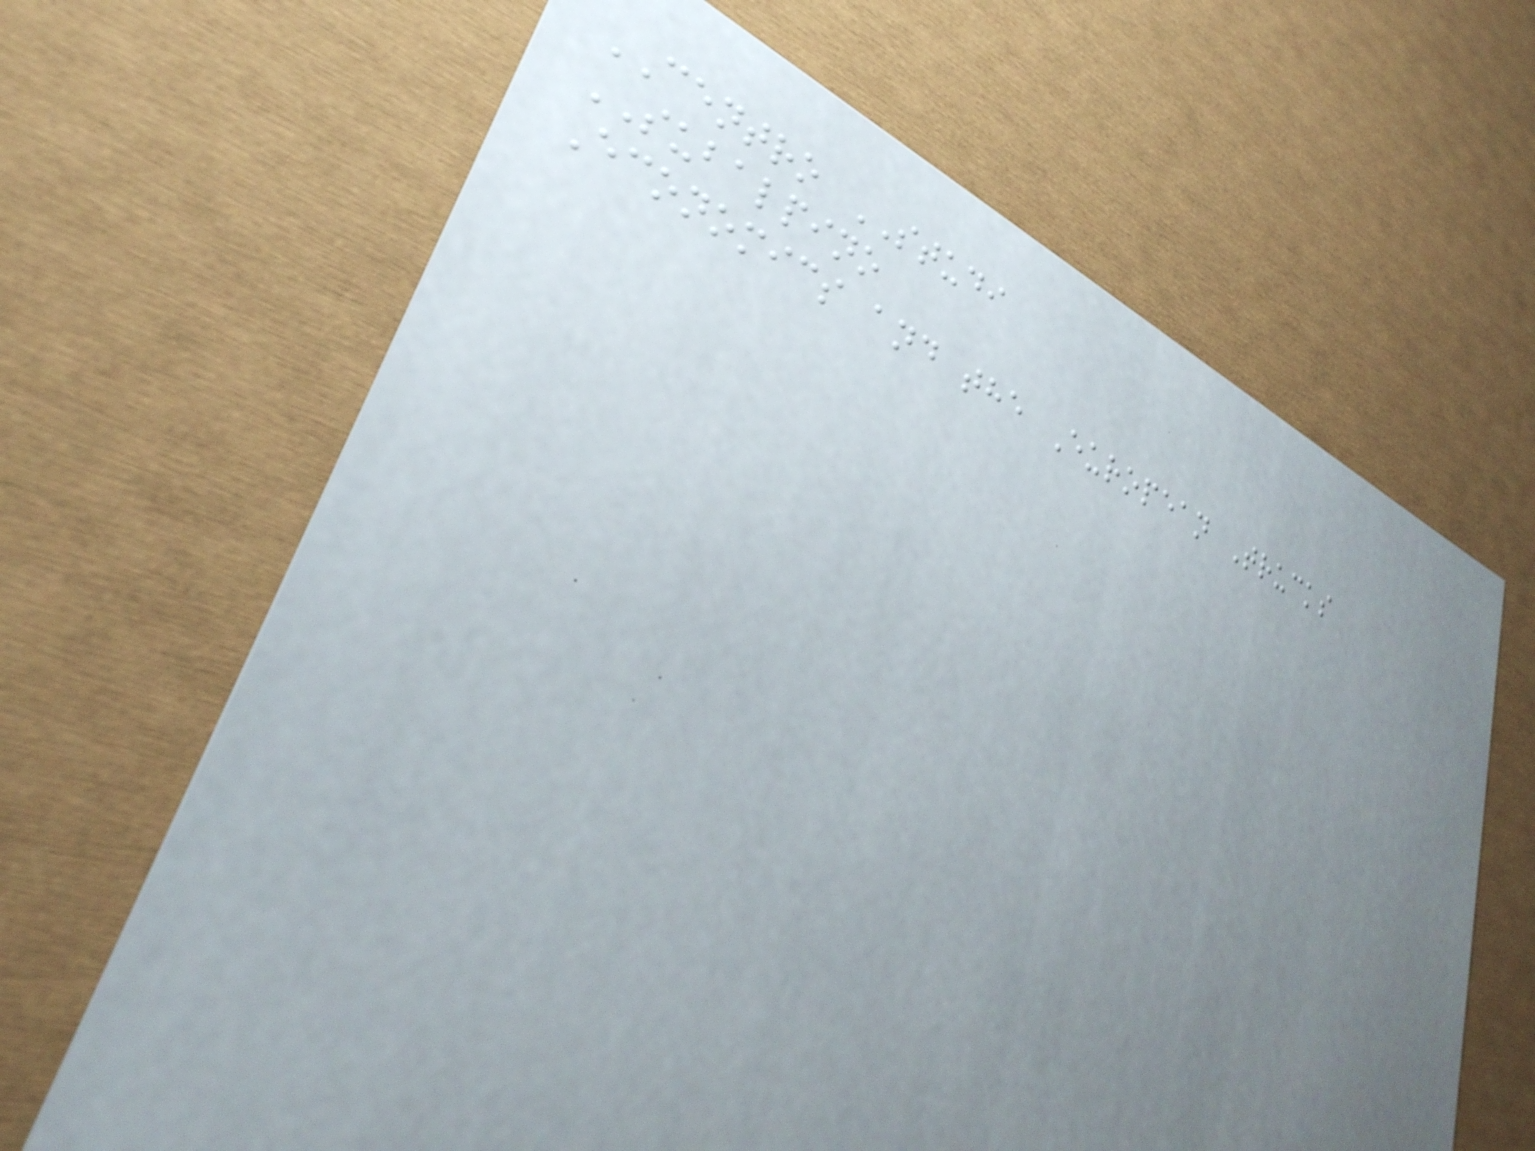CENTRO STUDI
SUBALPINO
Economics and the European Trucks
